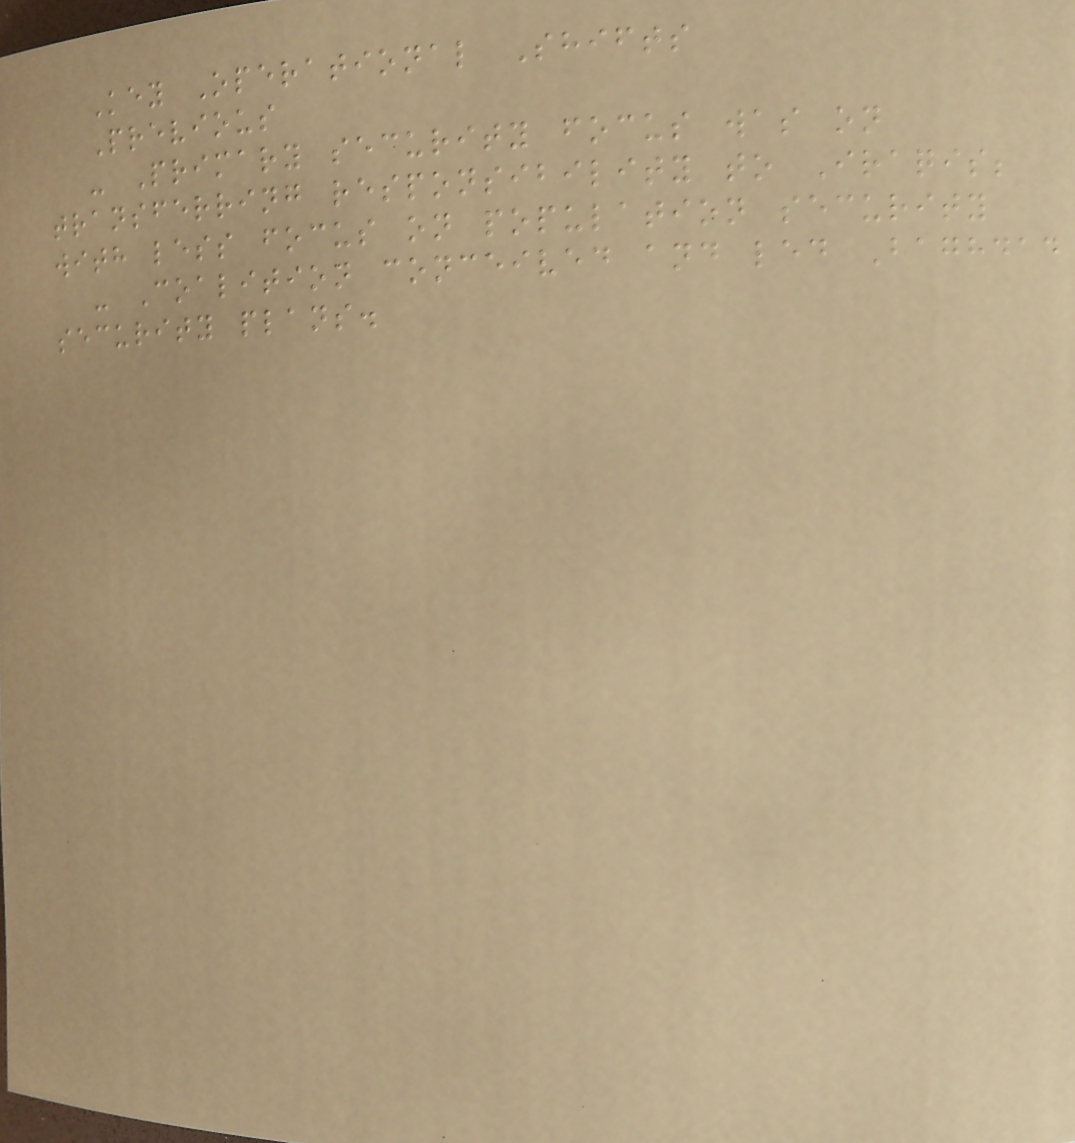Key Operational Shifts
Previous
- Primary security focus was on
transferring responsibility to Iraqis;
with less focus on population security
- Coalition conceived and led Baghdad
security plans.
